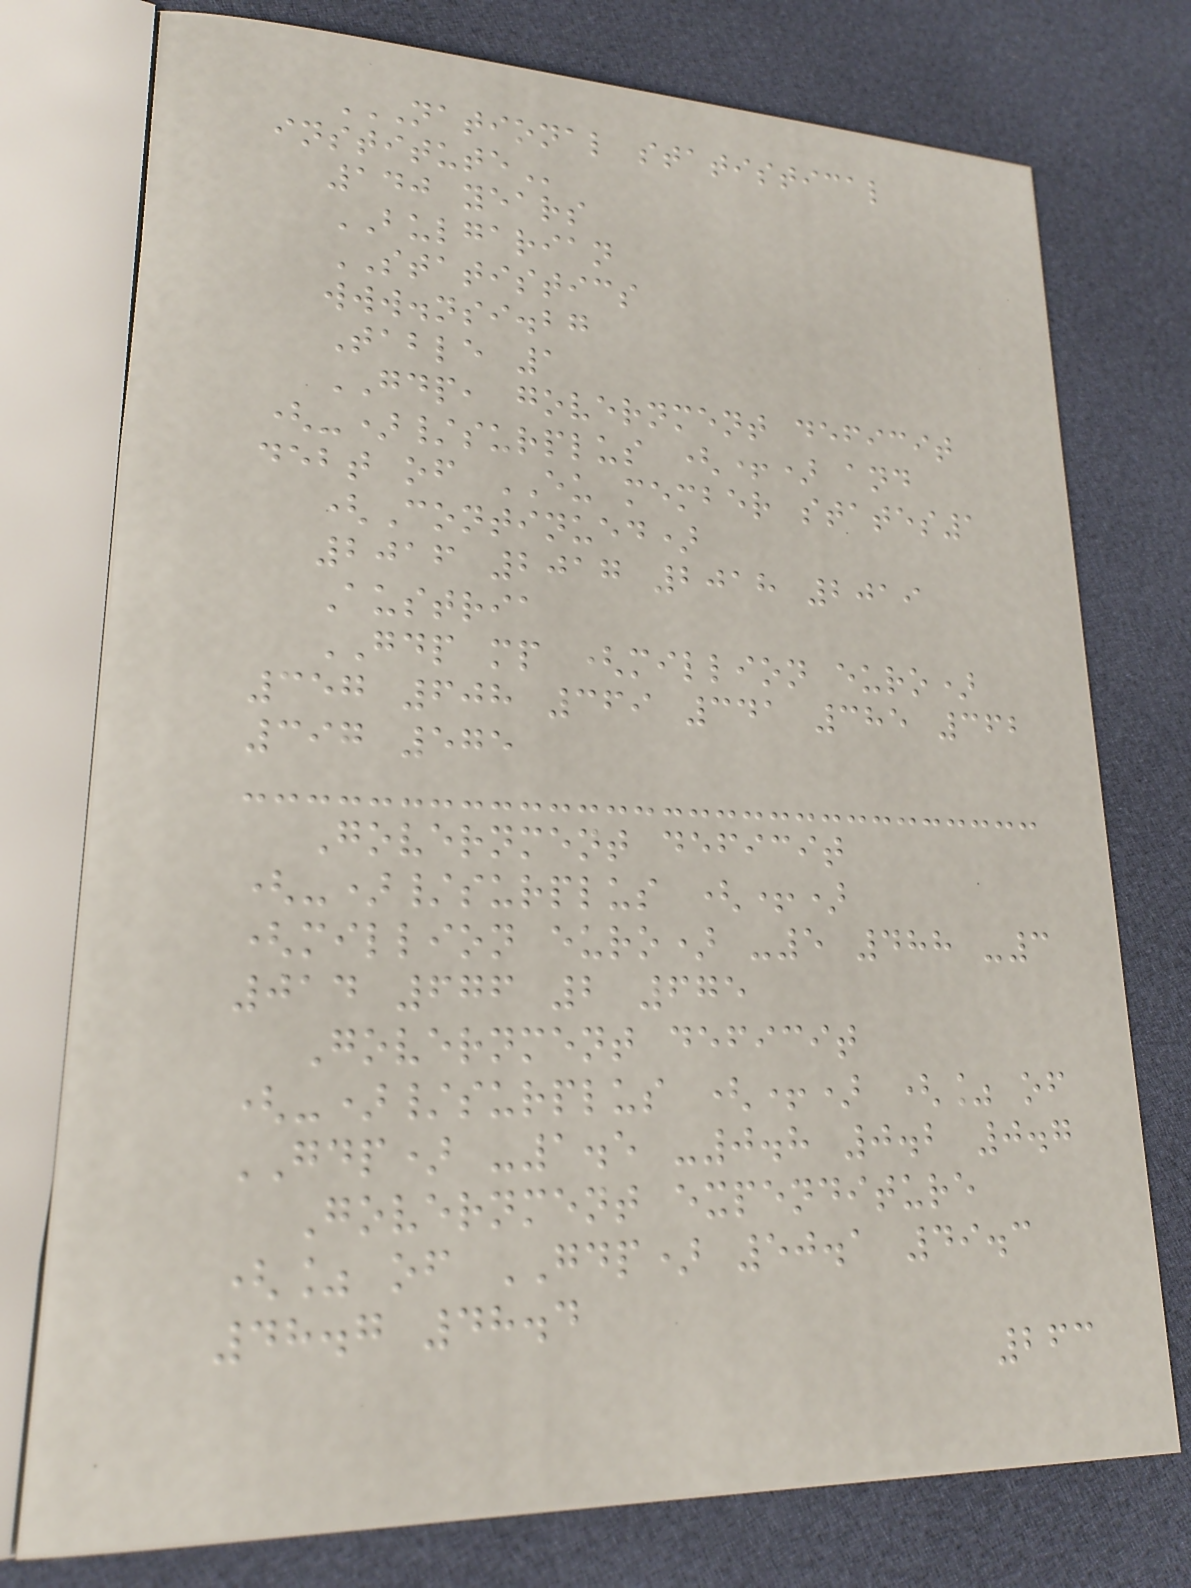NATIONAL STATISTICAL
INSTITUTE
140 years
BULGARIAN
STATISTICS
www.nsi.bg
Table 1
GDP, government deficit
(-)/surplus (+) and
debt of EU member states1
(Continued)
2016 2017 2018 2019
Austria
GDP mp (million euro)
357 608 369 341 385 362
397 575
Government deficit
(-)/surplus (+)
(million euro) -5 488 -3
014 676 2 675
Government deficit
(-)/surplus (+) (% of
GDP) -1.5 -0.8 0.2 0.7
Government expenditure
(% of GDP) 50.1 49.3
48.7 48.4
263
